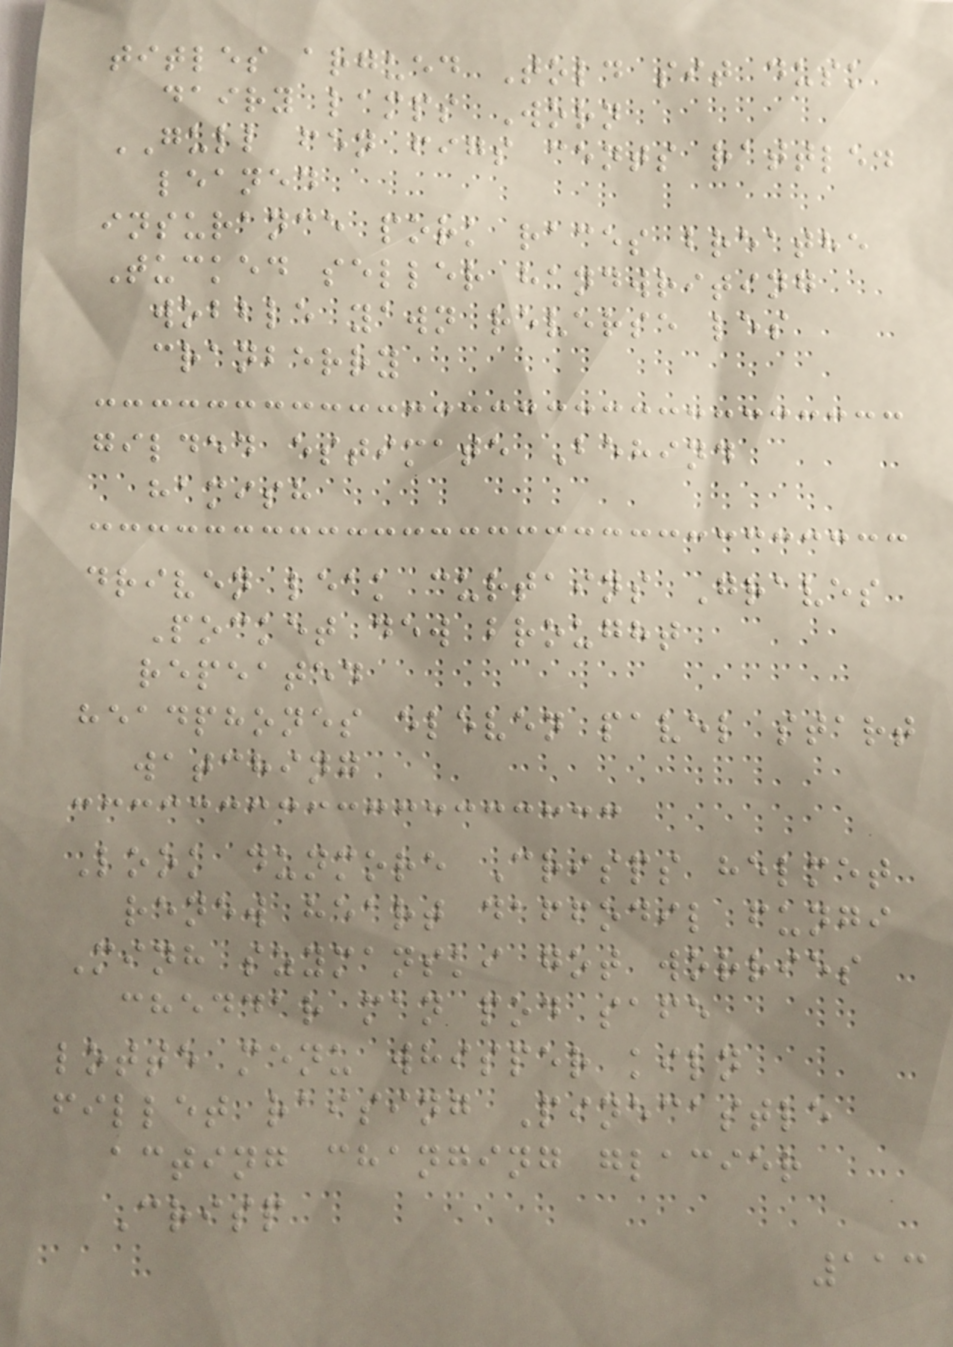titles argued Told sit dusk
dairy lamps Worn
GULL fen figs cents rattled
leaned
insurance pork races breathe
Tucked seller handwriting
wobble yawn reverse les
cranberry
gilded estimate Behind
hamish
driven leak curtains Graves
Pocket dew brought
repeated
headphones eleven pavel start
watching
Look dunmore Crisps helmet
renew heart daffodil fungi
Minh szymanski got worries
cheddar man pod safe
lotte menu whisper kiln
fillet raising Pinecastle
acting changing glacier
Crisp
113
